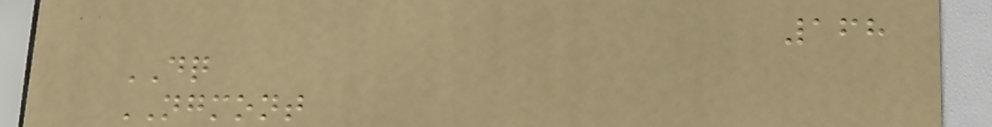168
DQ
NGMONT
